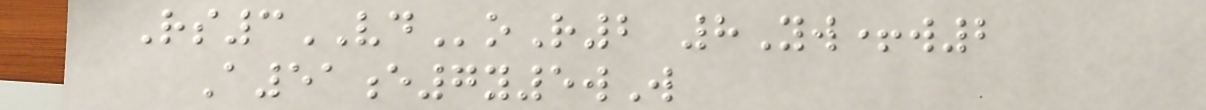Rs3VDoR2 8Yw+w2
A51e7y5wW
